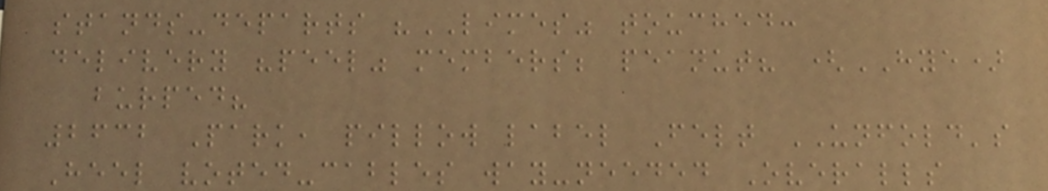stands-departs "LIMES" touched:
delivery "peel" members; peanut? (HYE)
burped?
2632 Park, pillow label Felt UNFOLD's
Heel voted-cables way-needed Overalls
